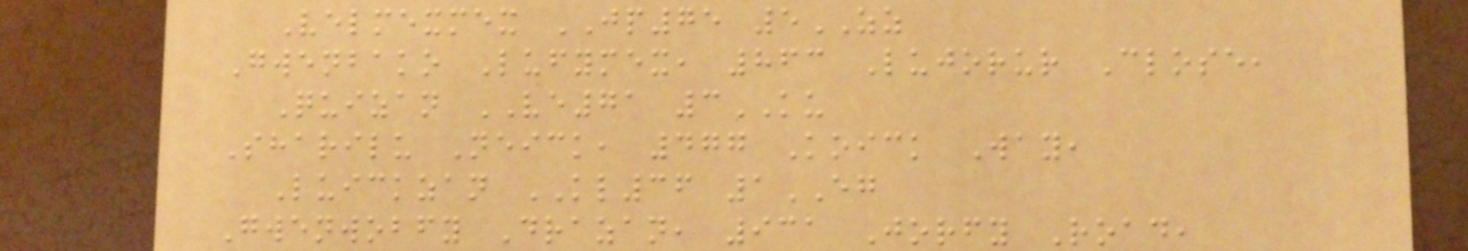Velmexmex JP75 5ZZ
Gwenbako Lufymex, 863 Lujorur Close,
Quizan VE71 3KU
Sharilu Neick, 477 Koick Way,
Luickzan KL36 1EG
Gwenwobfy Drazan, 931 Jorfy Road,
